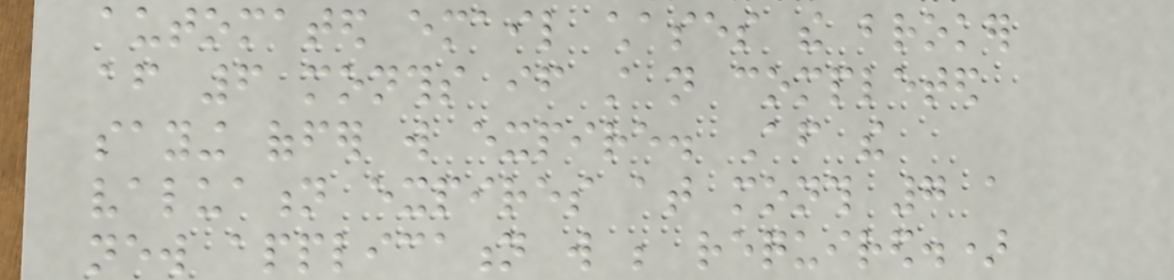automated email chases the broker
after 6 months if still not completed
saying offer will expire. After the
valuation expires at month 7 a
new application will be required.)
